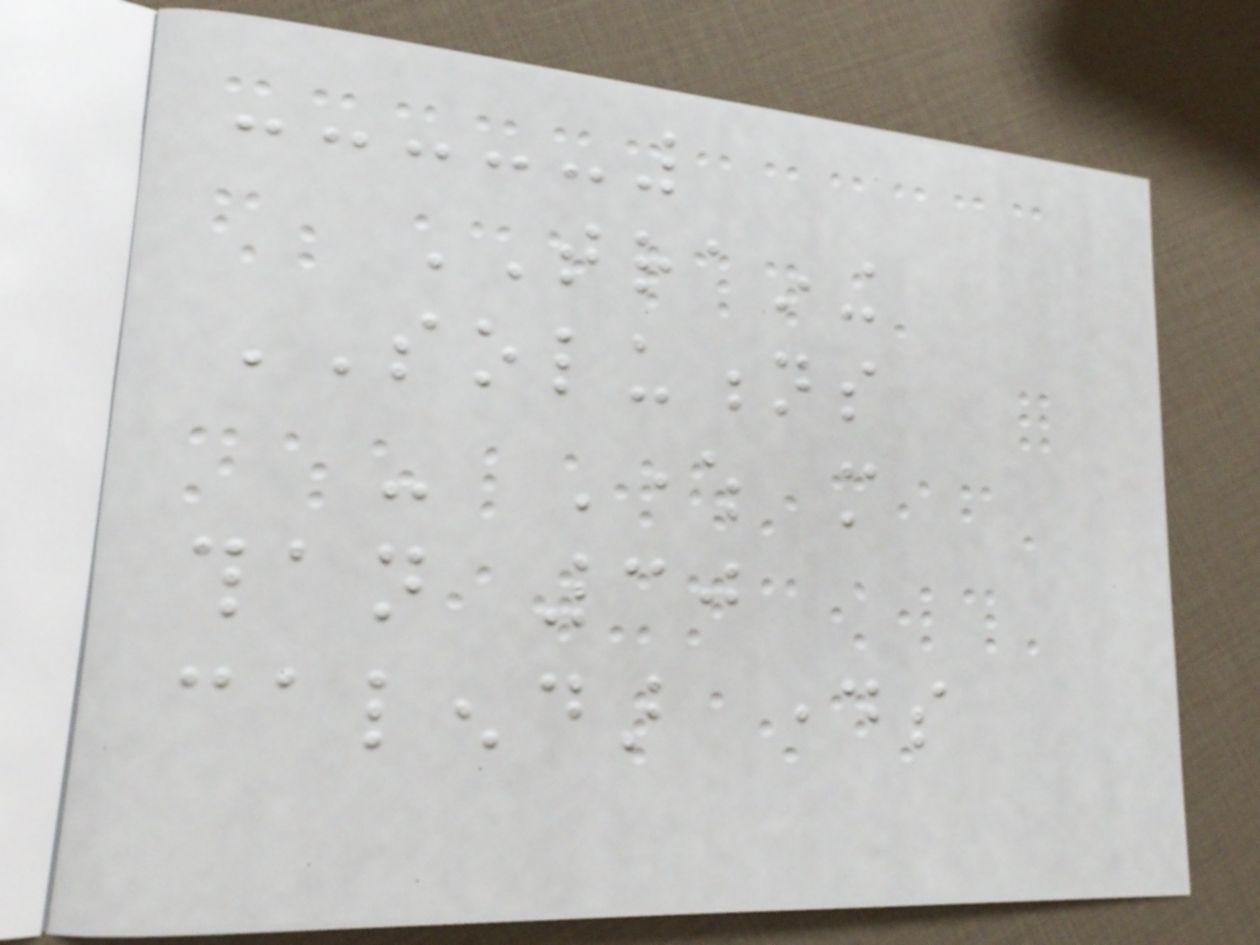TRAINING
SOLUTIONS
- Where more
than 30
calendar days
